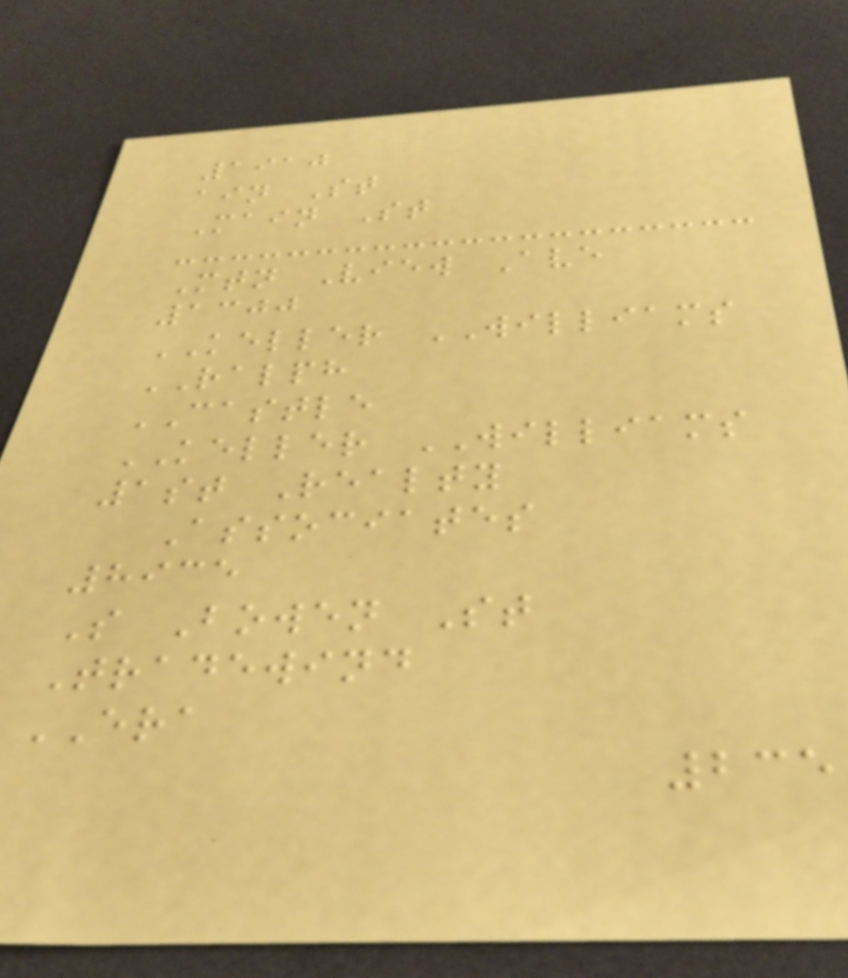1910
ain St
Main St
Mtn View Ave
1300
KELLER WILLIAMS
RALPH
CASTLE
KELLER WILLIAMS
1st Realty
Associates
8935
S Bowen St
Tradewind
ERA
235
